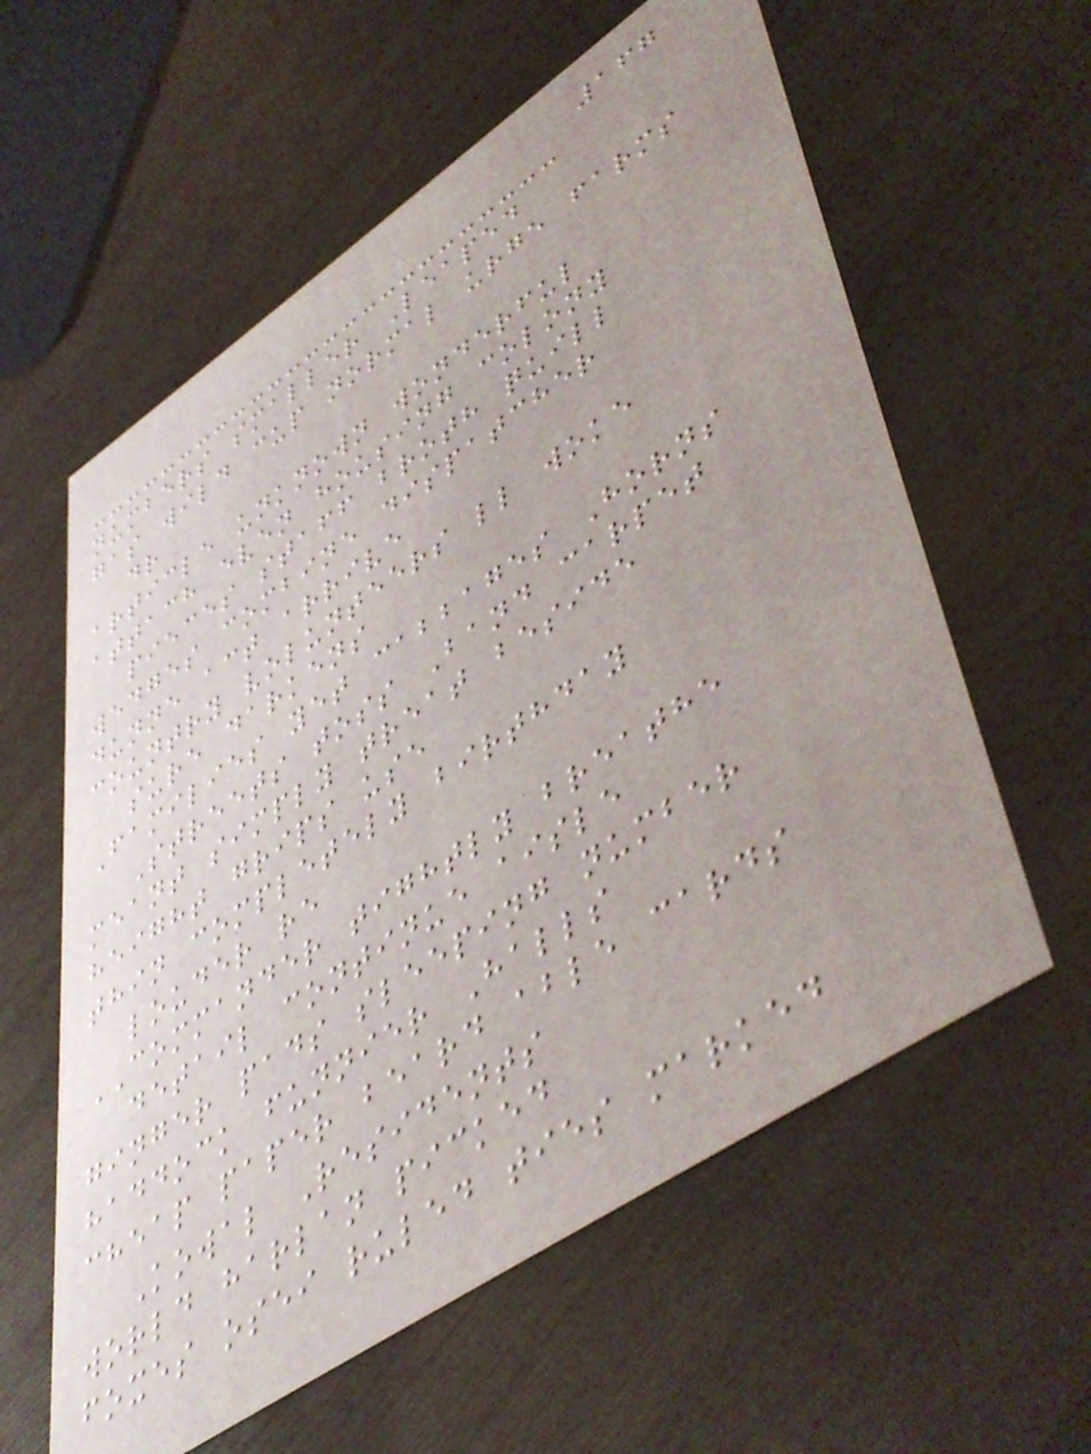167
numbers smaller Leaped
gas wild cup normal urge farms
dr
article unknown wonderful
attach even housing colony
pieces staff broth quill
wedges combine dispatcher
dunne act arrive
country volunteers ll woke
sure darkens
Families yet cabbages Horns
Streets toss Band carpet
meant simply treat beside
height grips use
thin completely birthday
louder re
COMMANDER tightly breathe
detail continue aisle
ginger pads sleeping number
haddock funnier Halls
cheap paper beard able cards
Kowal Residents
world harlan picked
foxes osei ruled ties marked
